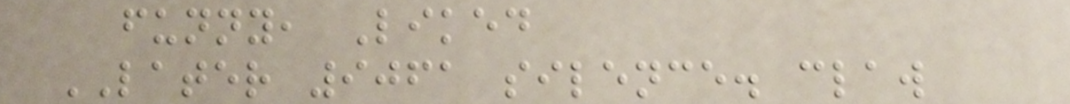funny, Liked
LATER 9061 silence. claw
